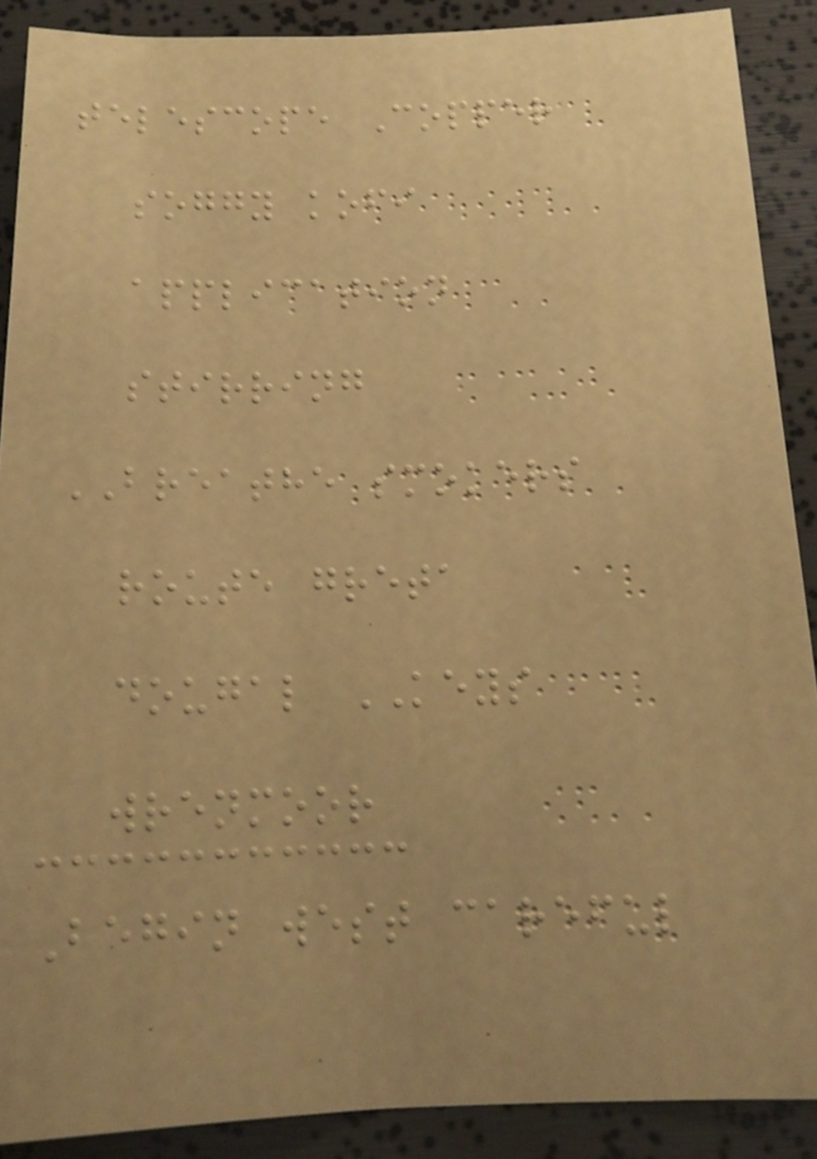telescope Copper
soggy kofi
application
stirring
BREATHE smokers
route greta
dougal KEYS
wrenmoor
Begin west careful
